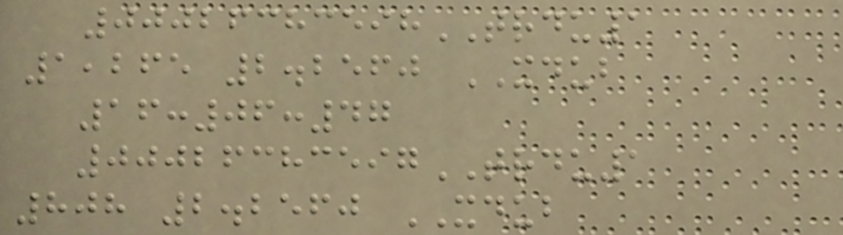00026383598TRDU1
1,265 2.2560 XDUB
16:06:47
00026383597TRDU1
808 2.2560 XDUB
